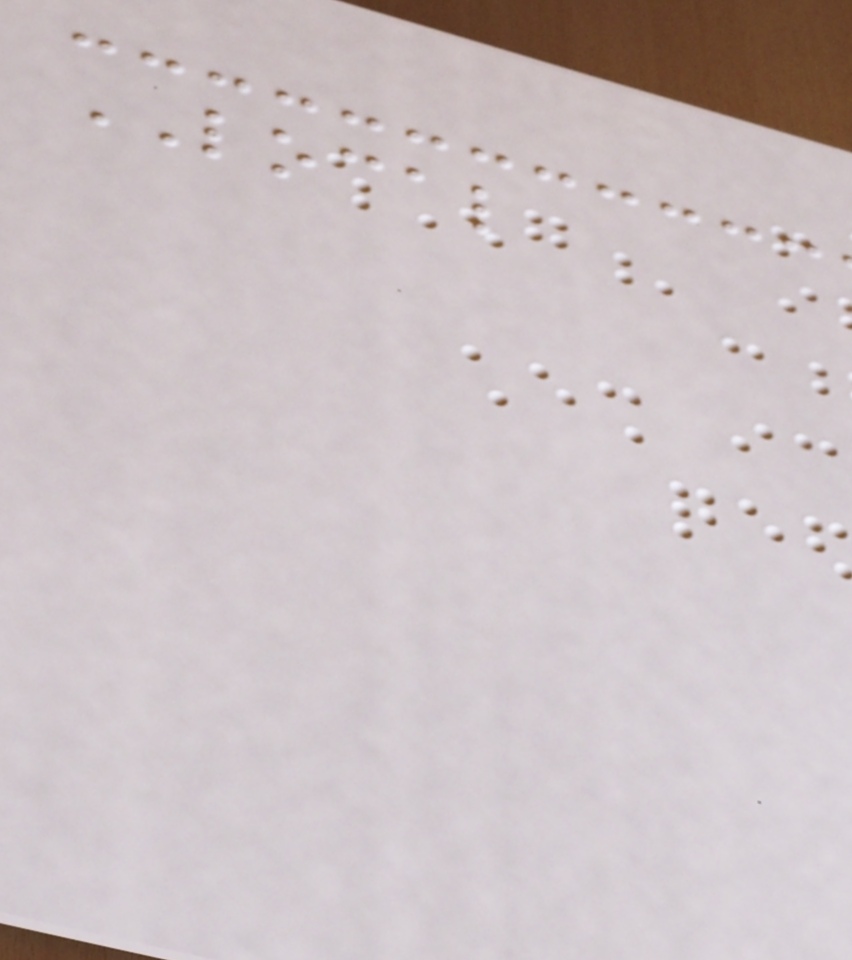LOCAL
